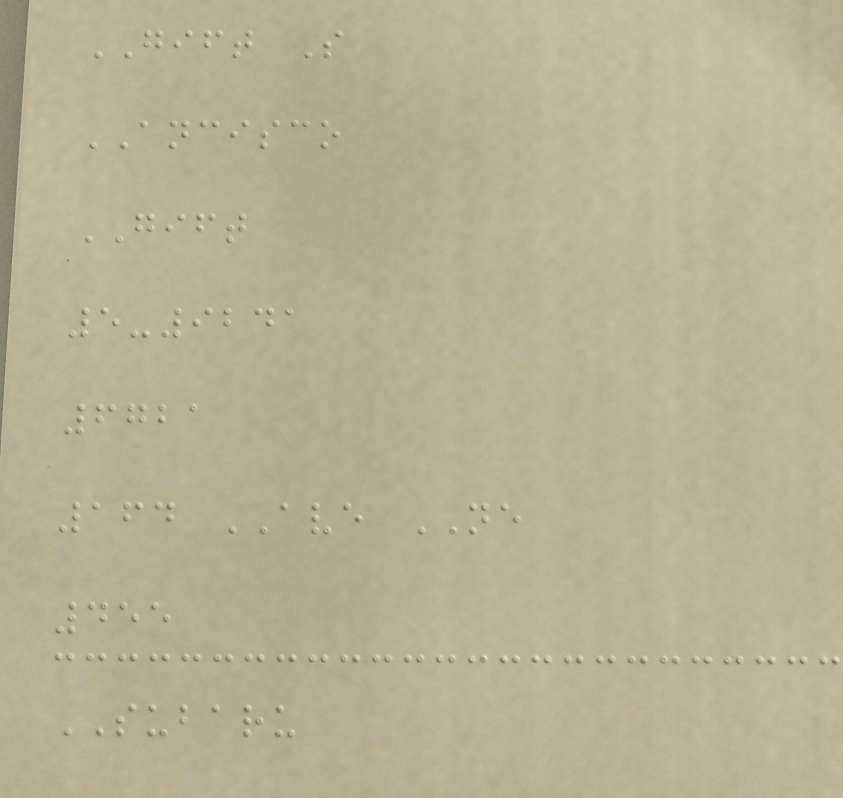GIFT S
ANCISCO
GIFT
5-9241
6721
164 AVE NE
455
SUBARU
